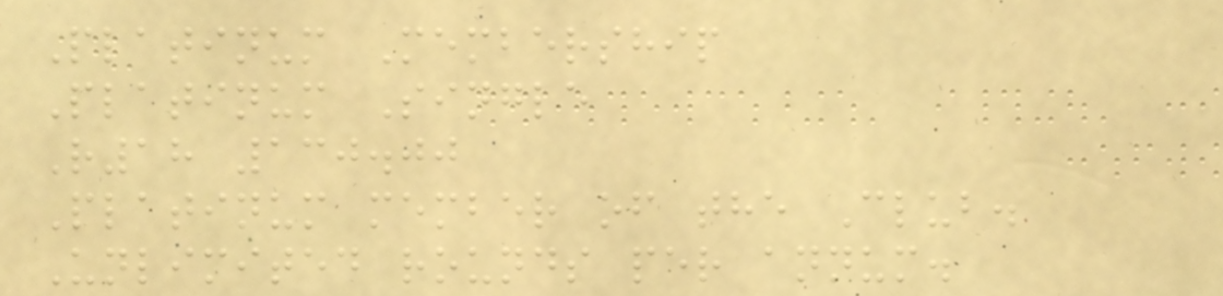Platinum Membership
Platinum Single
R18 130.00
Platinum member of the Club.
Unlimited rounds per annum.
